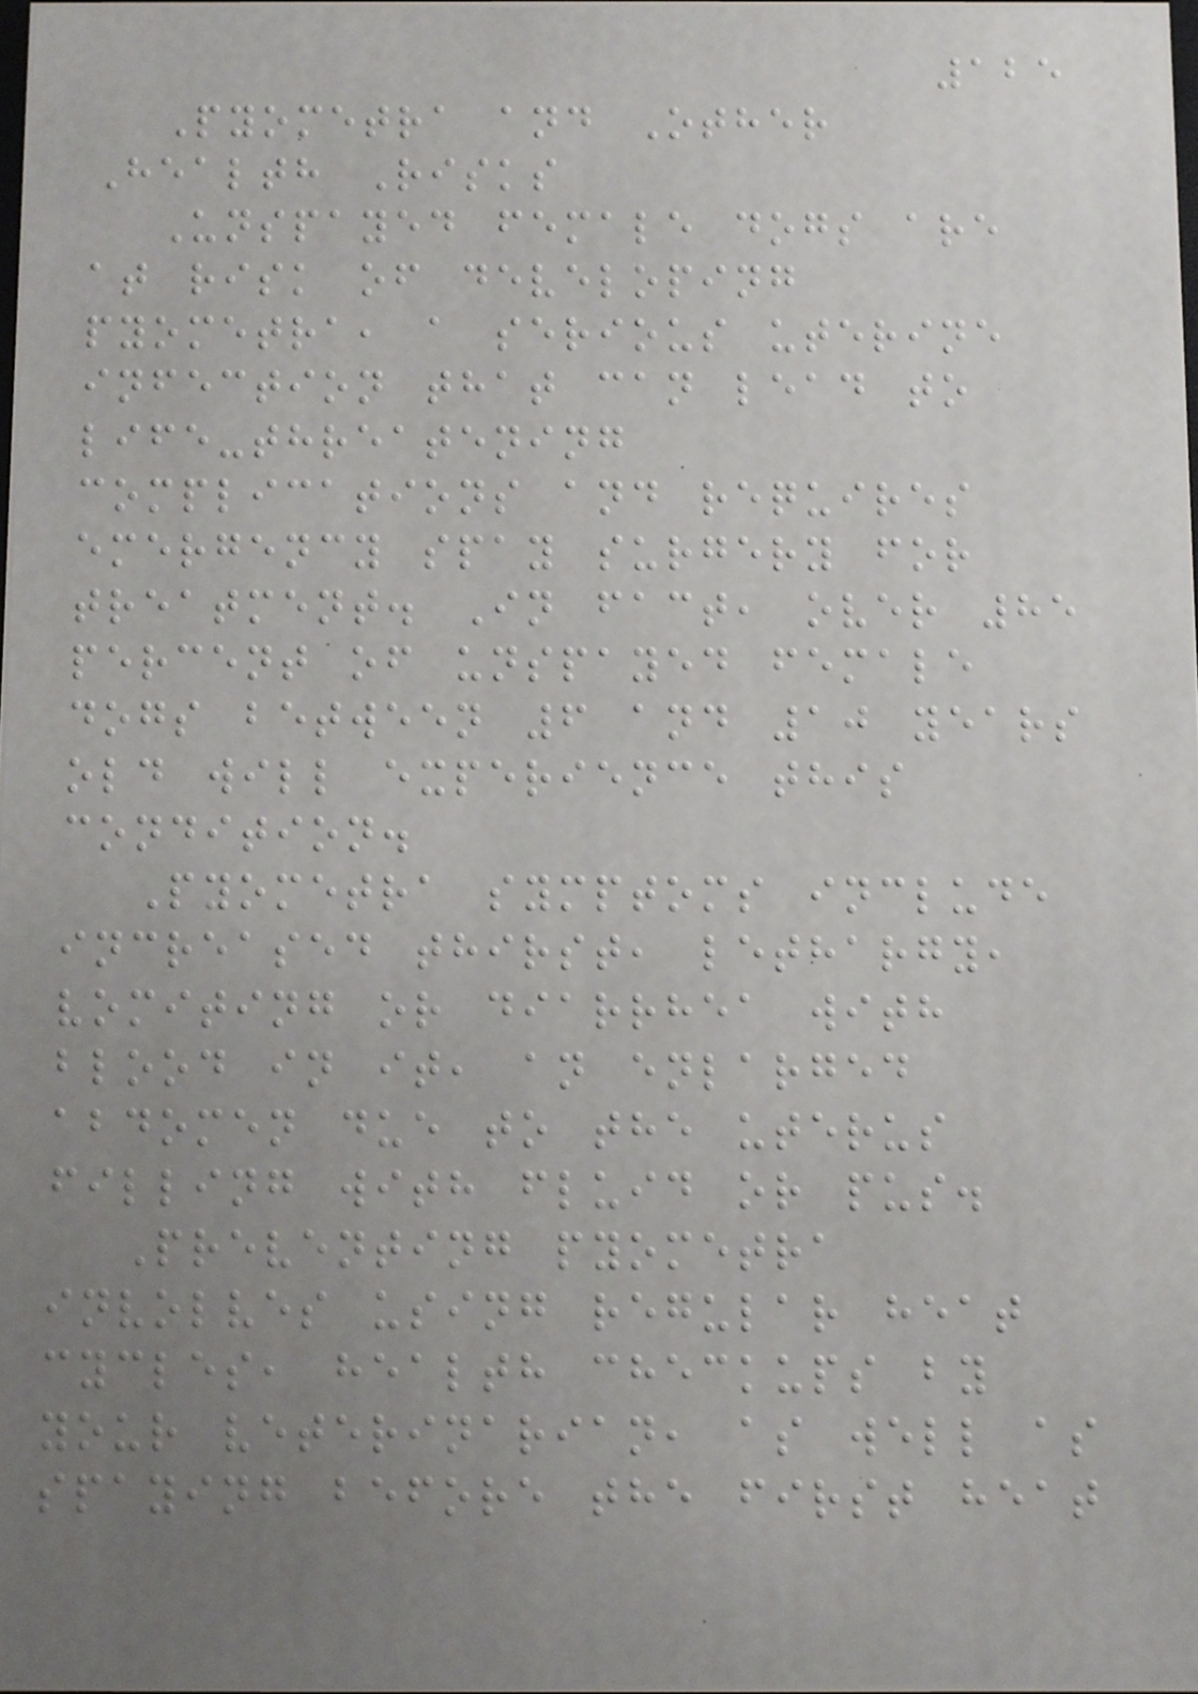125
Pyometra and Other
Health Risks
Unspayed female dogs are
at risk of developing
pyometra, a serious uterine
infection that can lead to
life-threatening
complications and requires
emergency spay surgery for
treatment. In fact, over 85
percent of unspayed female
dogs between 6 and 10 years
old will experience this
condition.
Pyometra symptoms include
increased thirst, lethargy,
vomiting or diarrhea with
blood in it, an enlarged
abdomen due to the uterus
filling with fluid or pus.
Preventing pyometra
involves using regular heat
cycles, health checkups by
your veterinarian, as well as
spaying before the first heat
